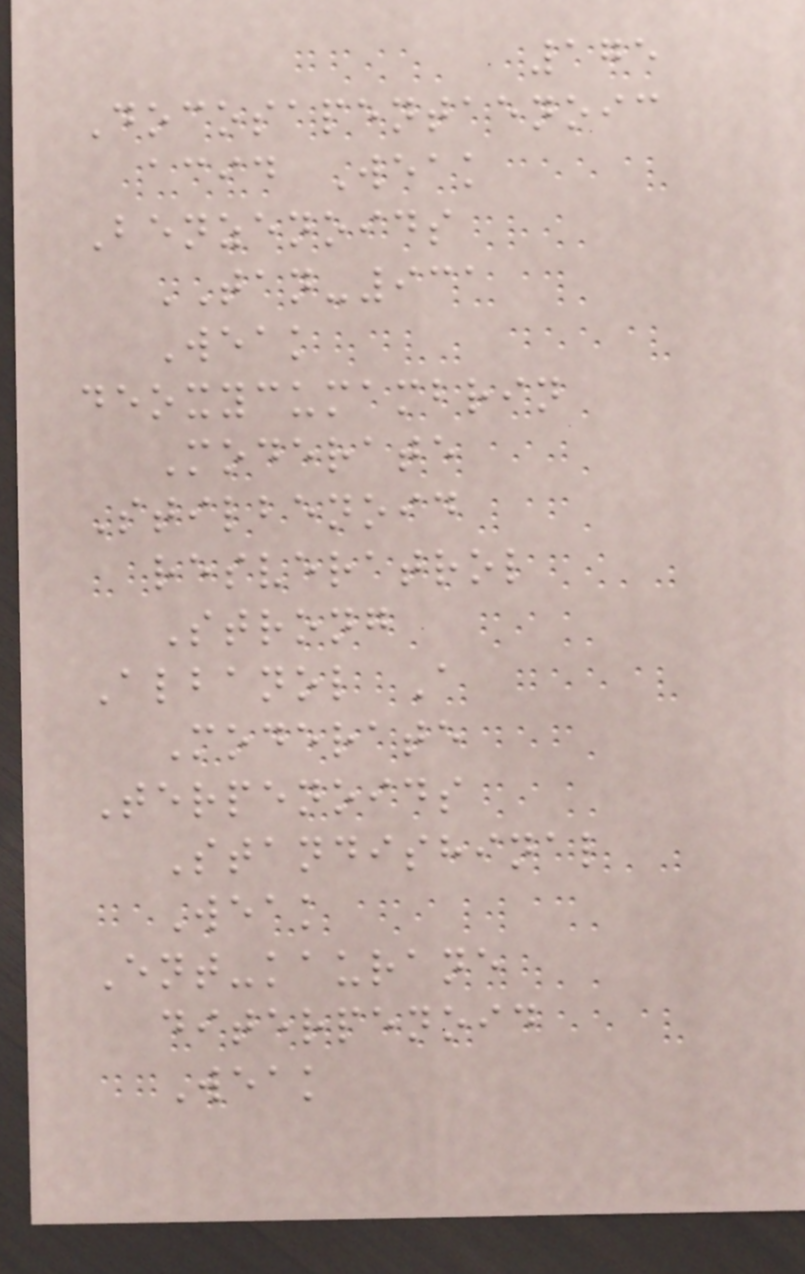175
Docosapentaenoic
acid Weak
Benzenoids
TAN-931
Weak
deoxycumambrin
Moderate
Stilbenoid
resveratrol
Strong
Albanol A
Moderate
Terpenoids
Standishinal
Weak
Ent-kaurane
diterpenoid
Weak
